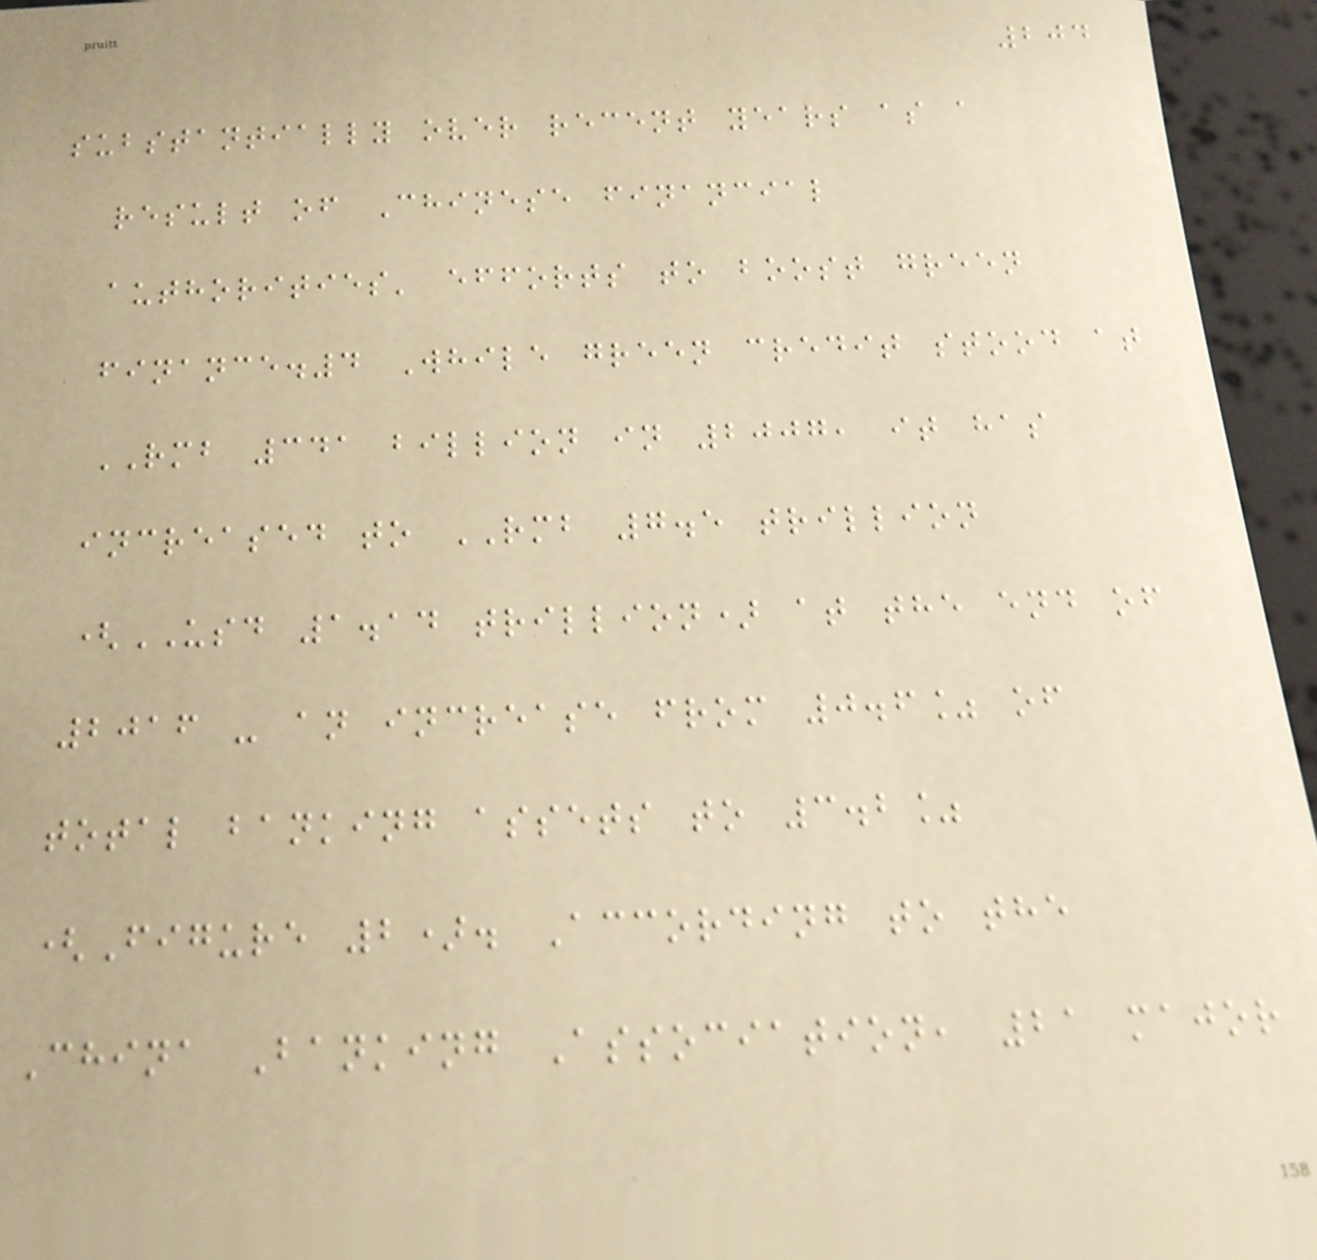204
substantially over recent years as a
result of Chinese financial
authorities' efforts to boost green
finance.4 While green credit stood at
RMB 341 billion in 2007, it has
increased to RMB 7.5 trillion
(USD 1.14 trillion) at the end of
2016 - an increase from 0.6% of
total banking assets to 3.2%
(Figure 2). According to the
China Banking Association, 21 major
